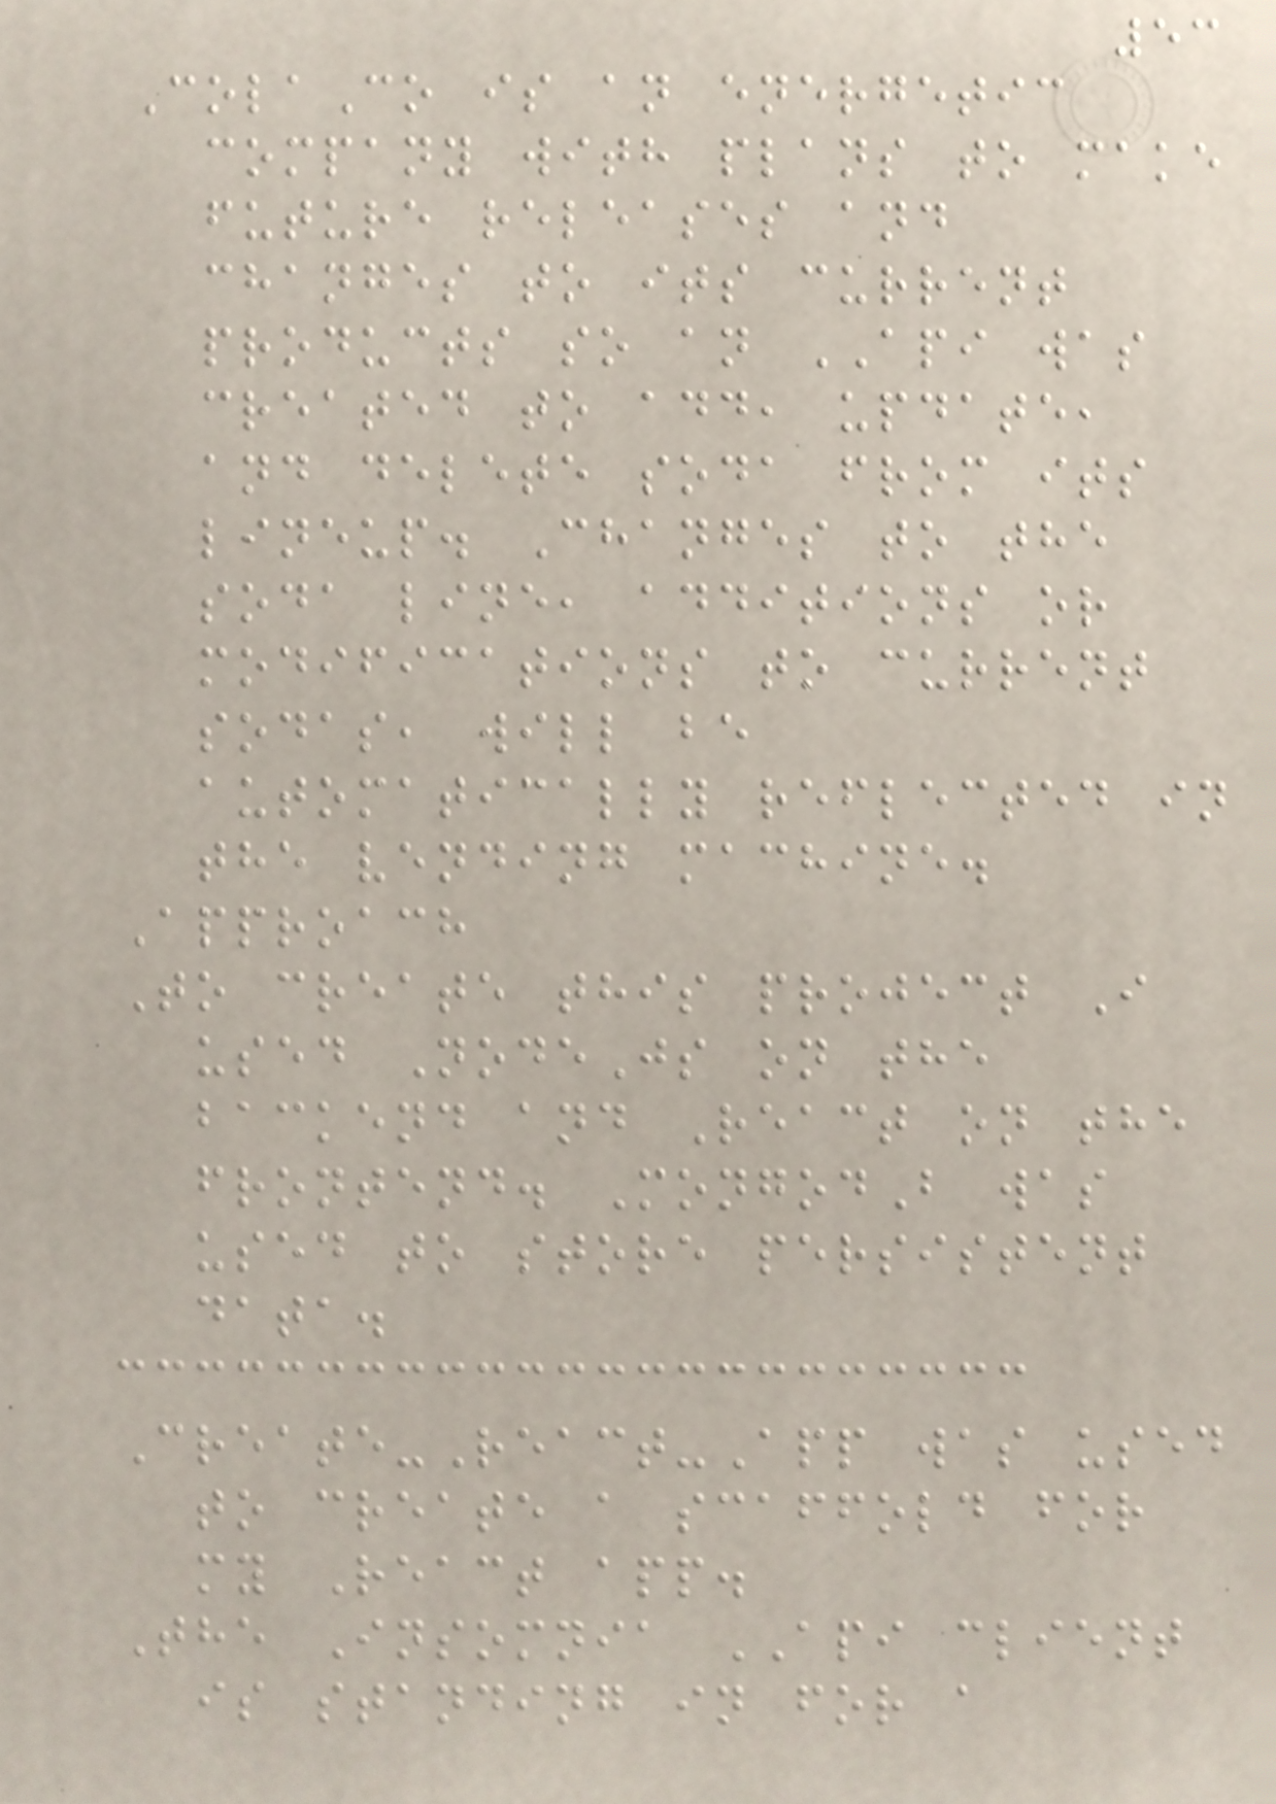53
ColaCo is an energetic
company with plans to make
future releases and
changes to its current
products so an API was
created to add, update,
and delete soda from its
lineup. Changes to the
soda line, additions or
modifications to current
sodas, will be
automatically reflected in
the vending machine.
Approach
To create this project I
used NodeJs on the
backend and React on the
frontend. MongodB was
used to store persistent
data.
Create-React-App was used
to create a scaffold for
my React app.
The Insomnia API client
is standing in for a
